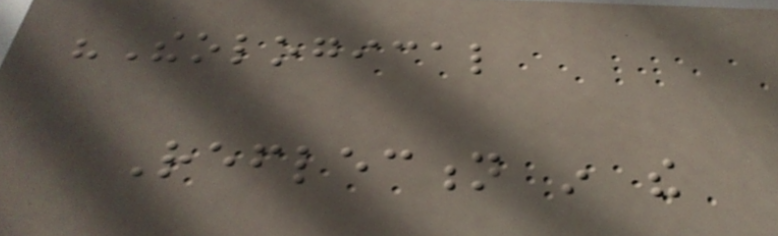"Theological
Reflection in the
